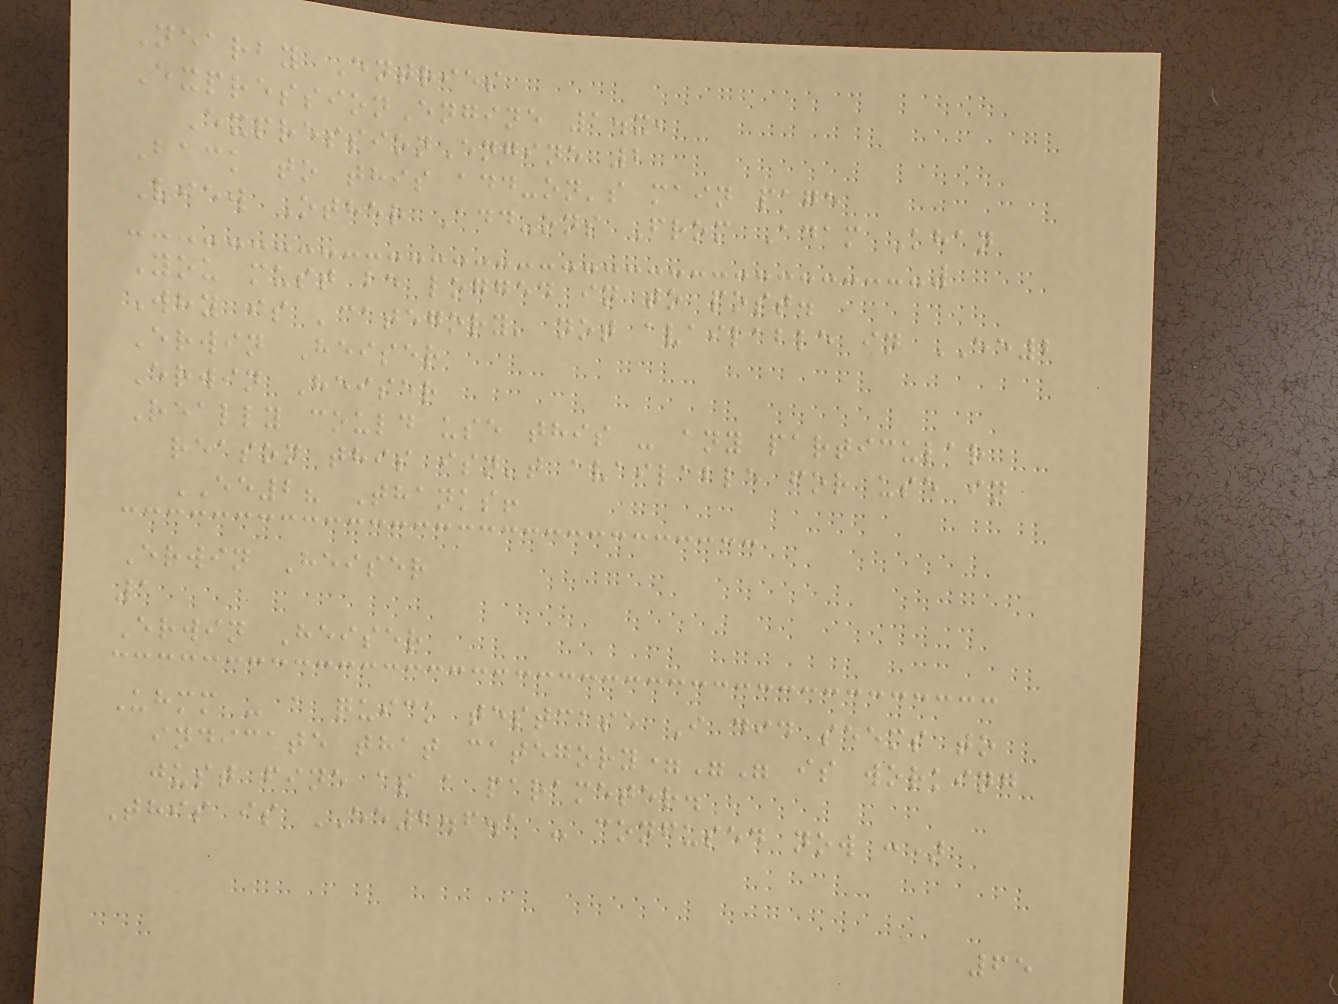Nearby Entries
ExpressionEngine 1.x,
ExpressionEngine 2
Back to this add-on's main page
View Other Add-ons From Adam Khan
You must be logged in to post.
Why is 'category' not available in EE2
Erwin Heiser
Erwin Heiser
Really could use this - any particular
reason this isn't available for use in
EE2? Thanks!
Erwin Heiser
1
Erwin Heiser
Uhmm - a quick testcase I did seems to
indicate that category="" is working
just fine as a parameter.
This is EE2.6.1 - confused now :)
65
